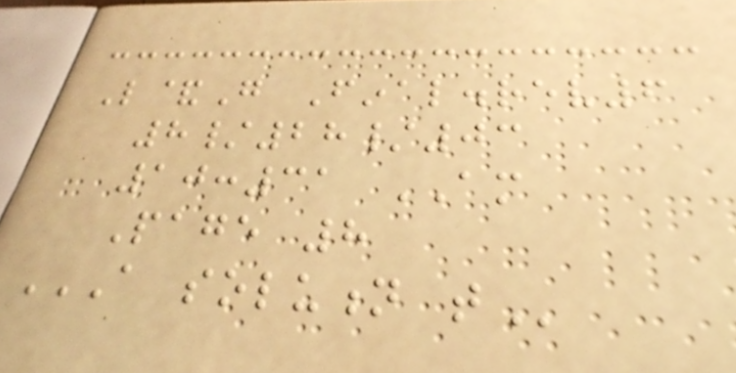L&G Final.rev6
8/28/03
10:31 AM
Page 8
A SOLUTION THAT
